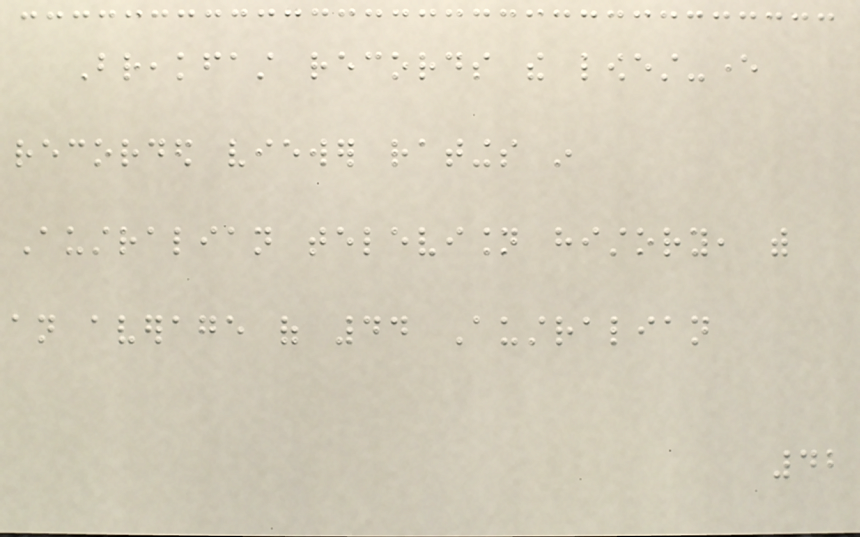Breakfast records the lowest-ever
recorded viewer ratings in
Australian television history, with
an average of 44 Australian
42
